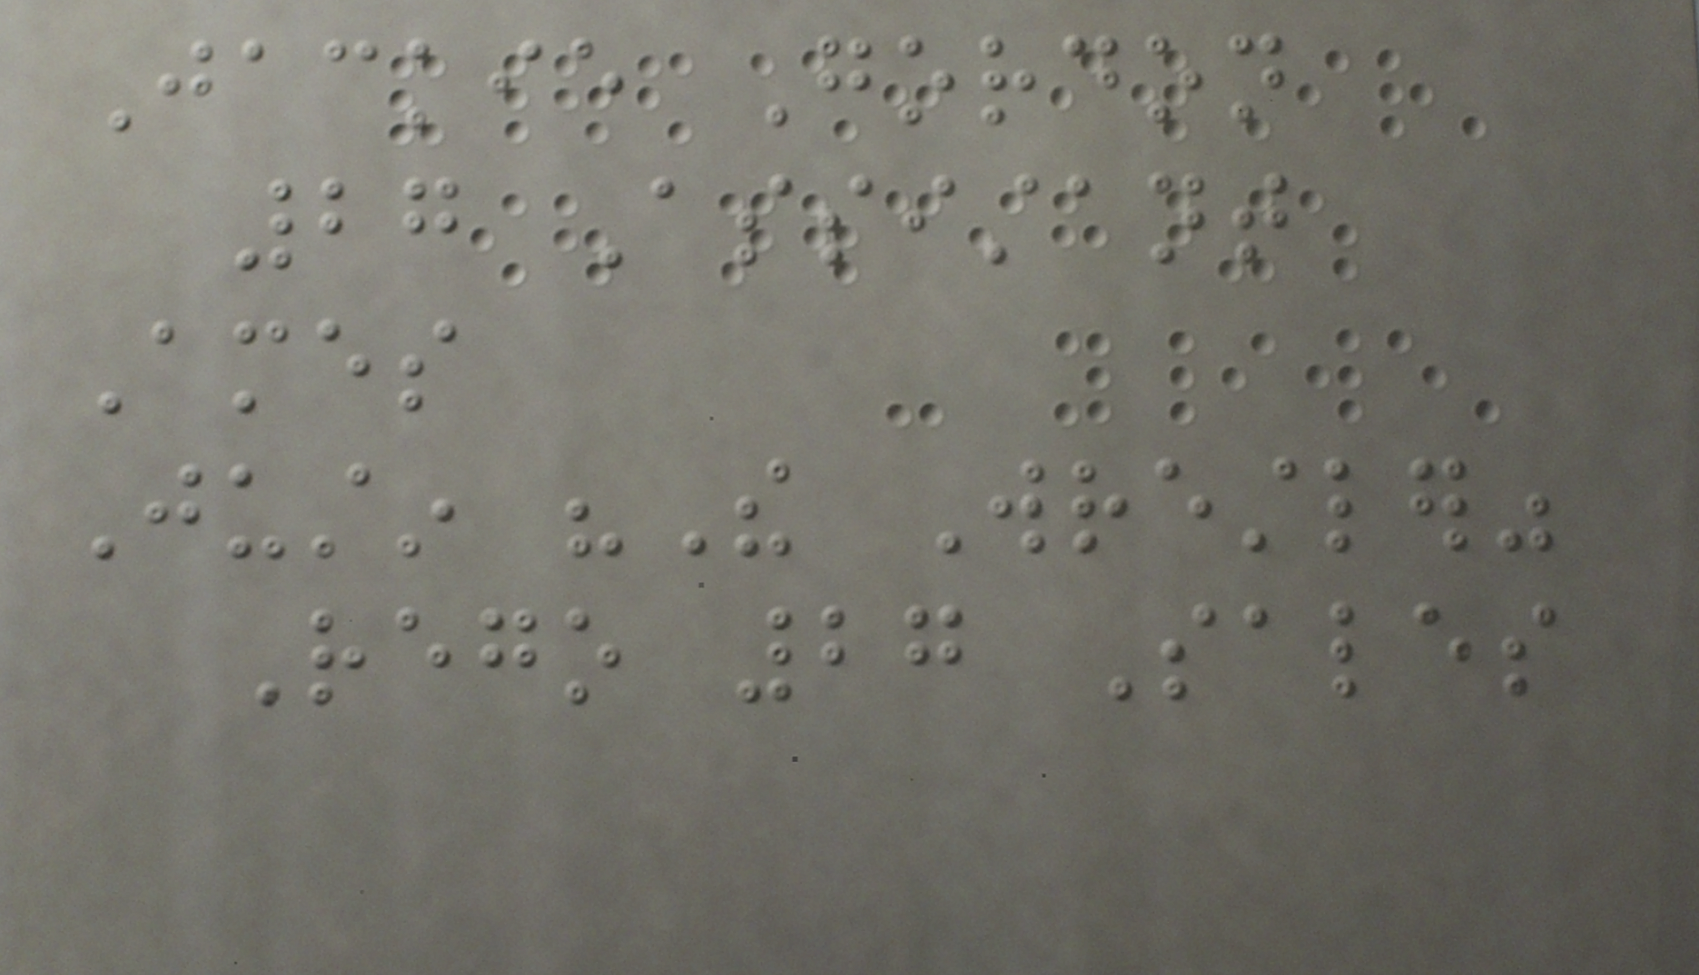Jackie Gordon
27 Assistant
Ames
Justin "The Wrestler"
Rego 27 Sales
